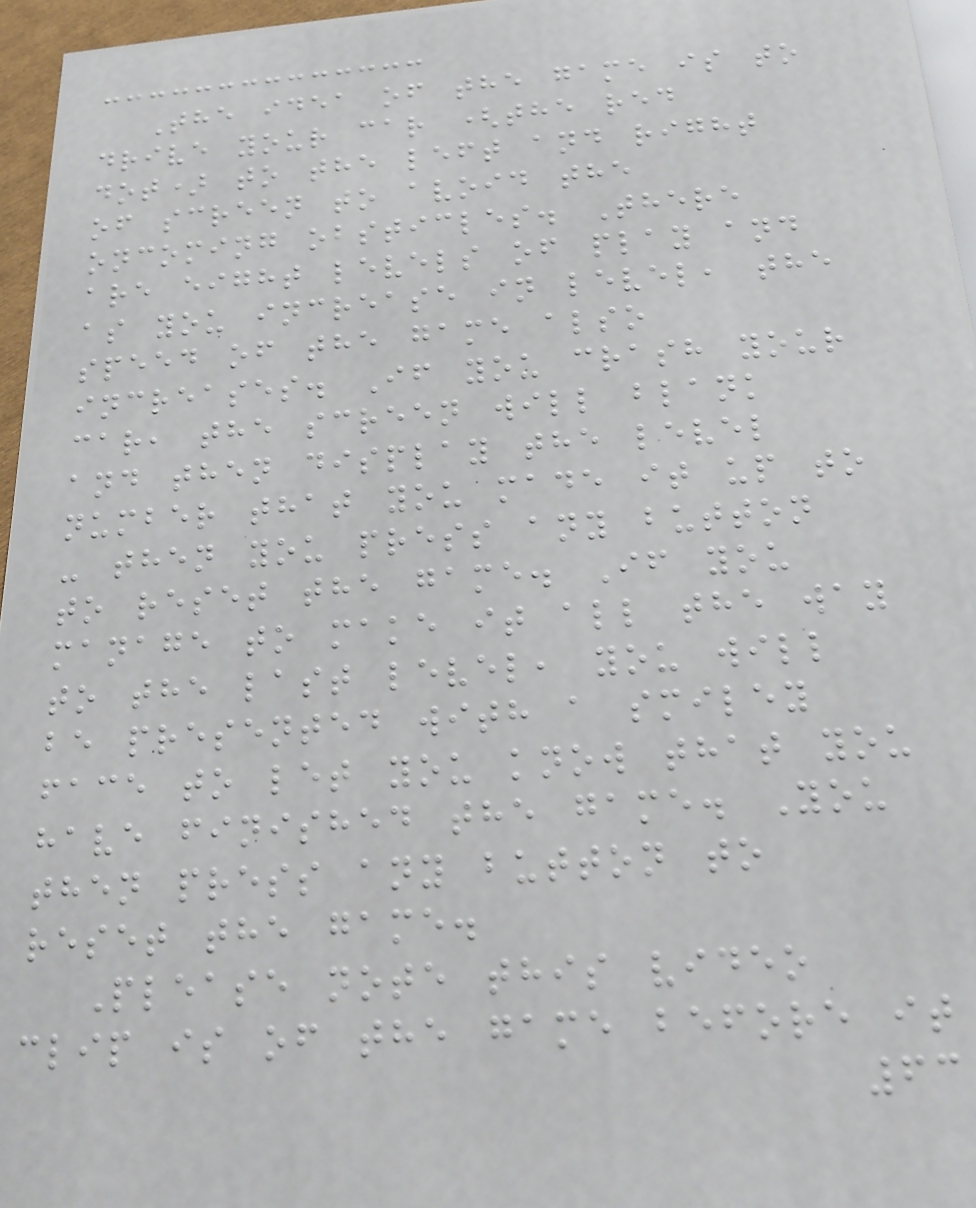The idea of the game is to
drive your car (the red
dot) to the left and right
of screen to avoid the
oncoming obsticles. There
are eight levels of play and
as you increase in level, the
speed of the game also
increases. If you crash your
car, the screen will blank
and then display the level
number that you made it up to
- then you press any button
to reset the game. If you
manage to make it all the way
to the last level, you will
be presented with a smiley
face to let you know that you
have finished the game. You
then press any button to
reset the game.
Please note this video
clip is of the game before it
63
